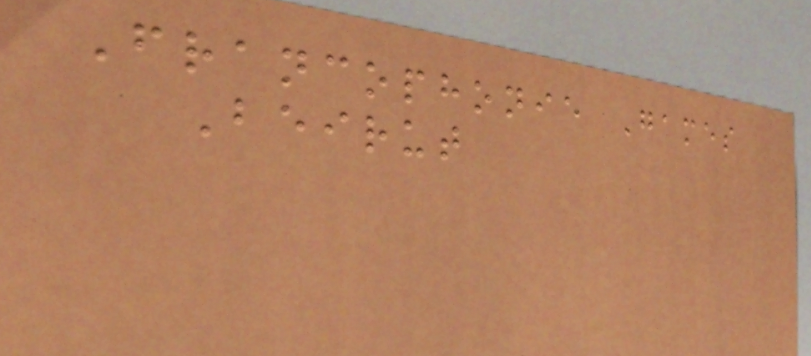Francophonie Games
Beirut
